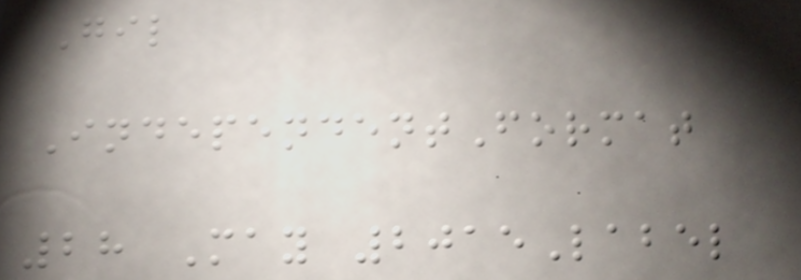Gil
IndependentFormat
28 May 2015Label
